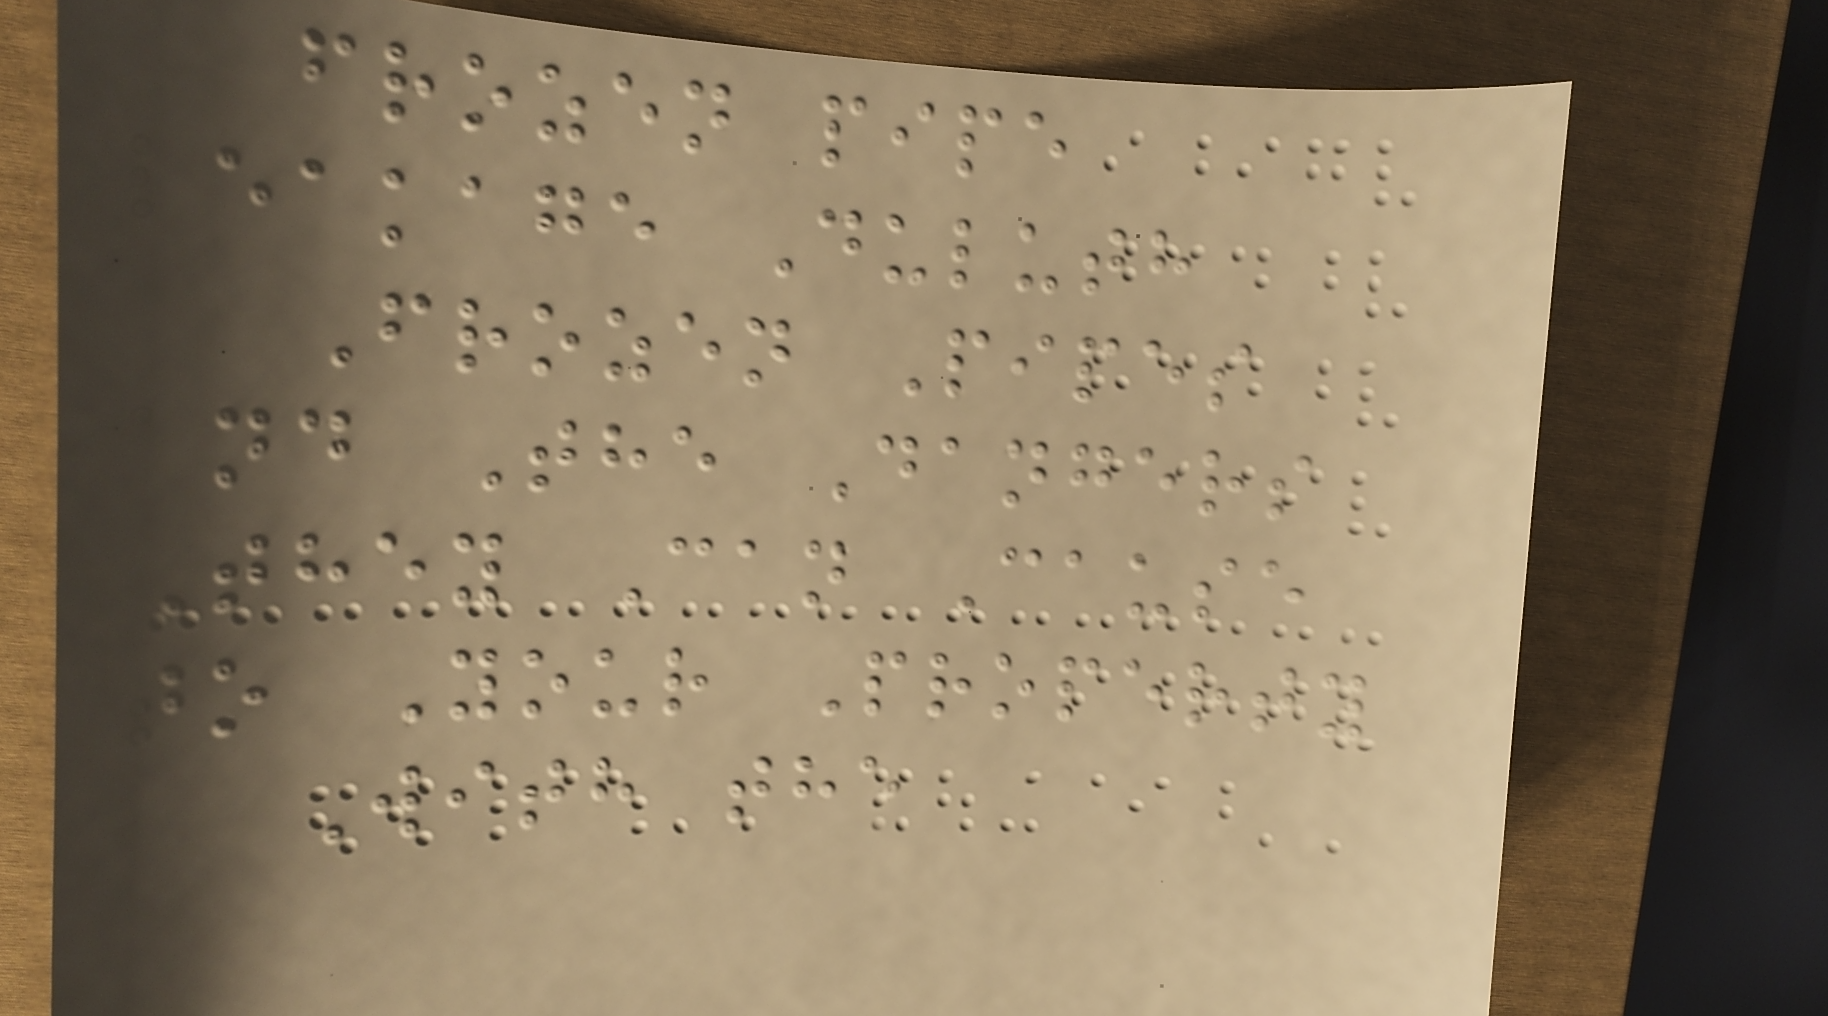frozen pipe
leakage Duluth
Frozen Pipes
and The Dangers
They Can Cause
to Your Property
With the
